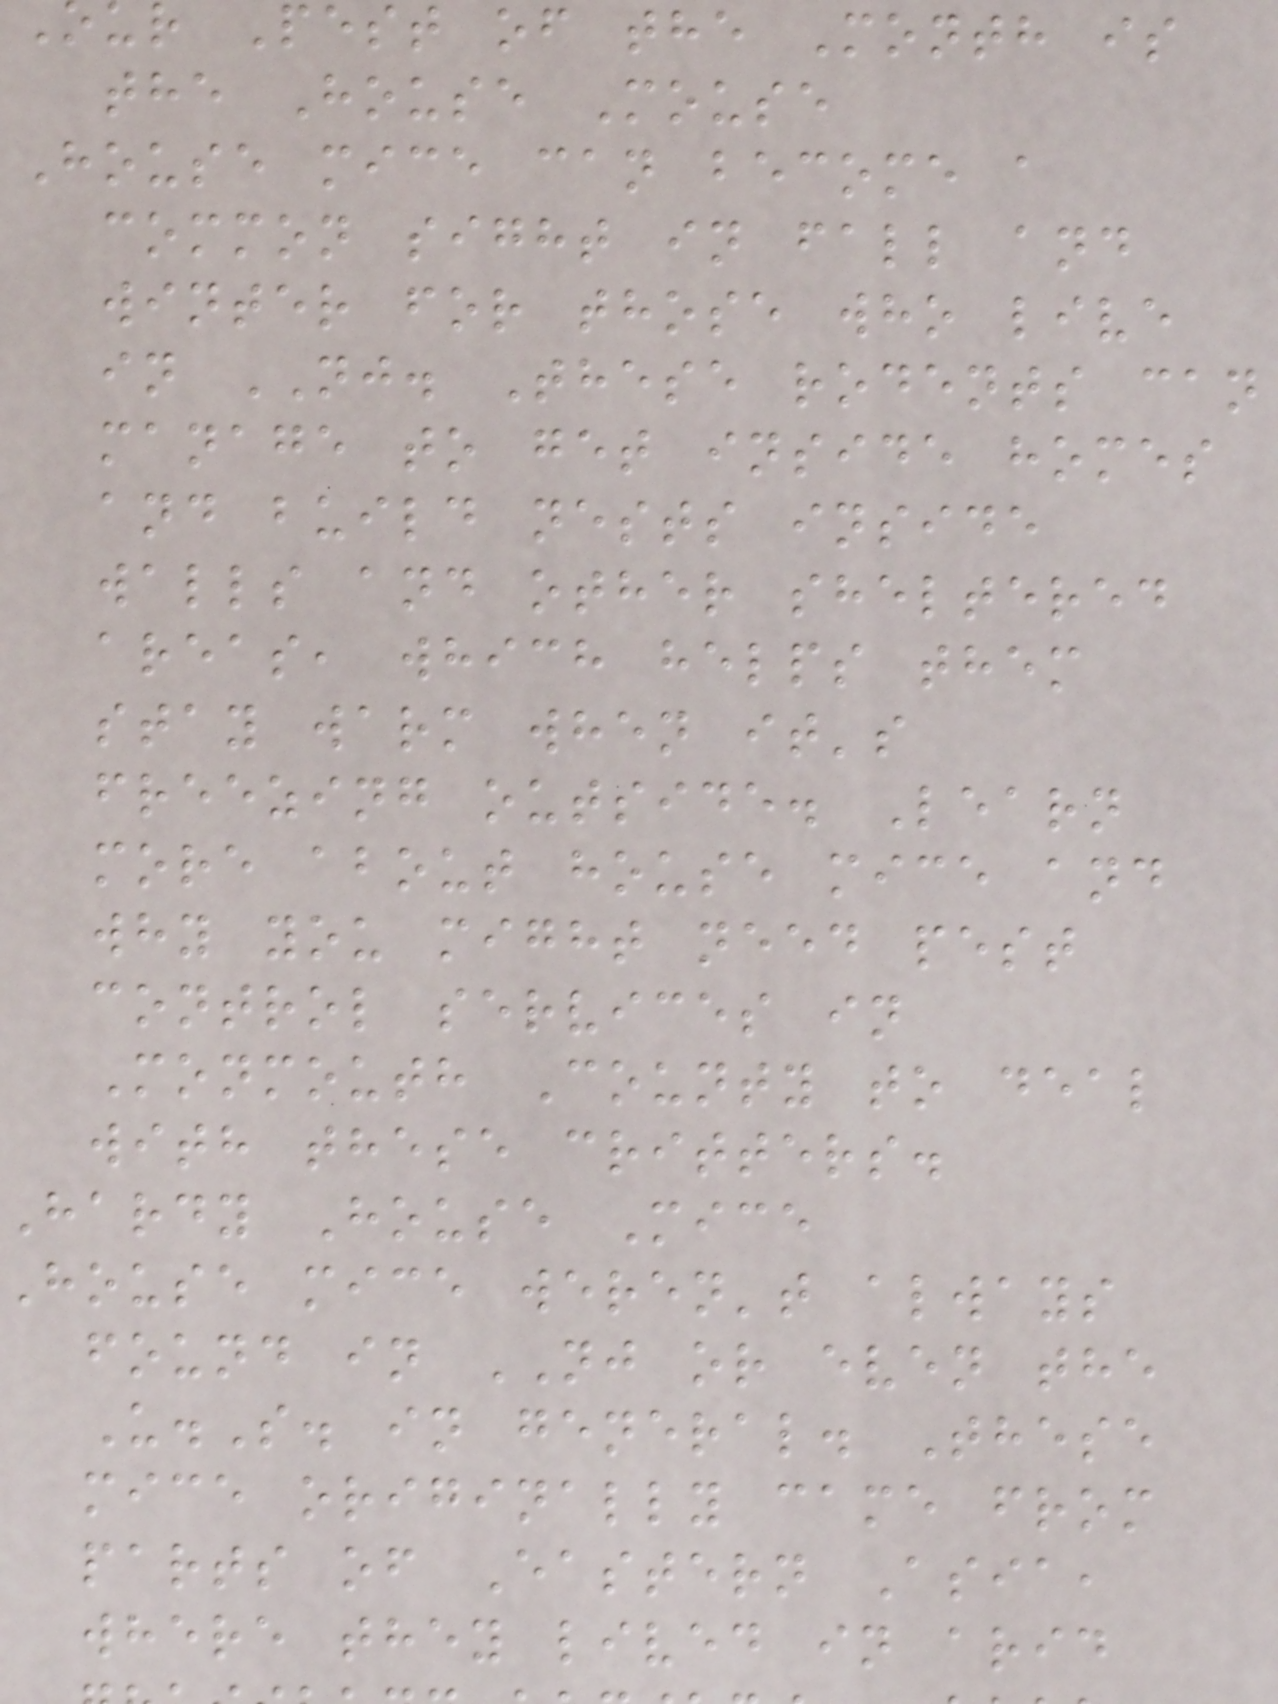r Pest of the Month is
the House Mouse
House mice can become a
common sight in fall and
winter for those who live
in NJ. These rodents can
manage to get inside homes
and build nests inside
walls and other sheltered
areas, which helps them
stay warm when it's
freezing outside. Learn
more about house mice and
why you might need pest
control services in
Monmouth County to deal
with these critters.
Hardy House Mice
House mice weren't always
found in NJ or even the
U.S. in general. These
mice originally came from
parts of Eastern Asia,
where they lived in arid
